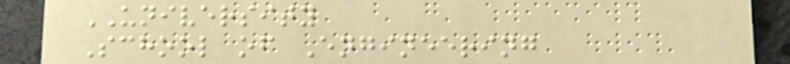UNIVERSITY
School of Engineering
